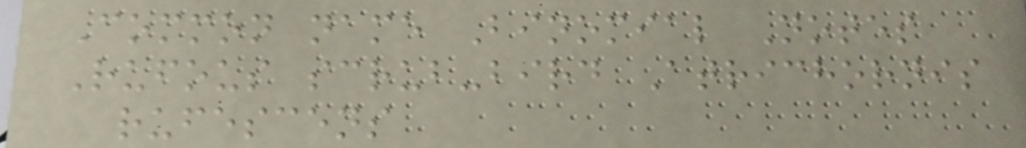Common name Binomial Notes
Rufous scrub-bird Atrichornis
rufescens
